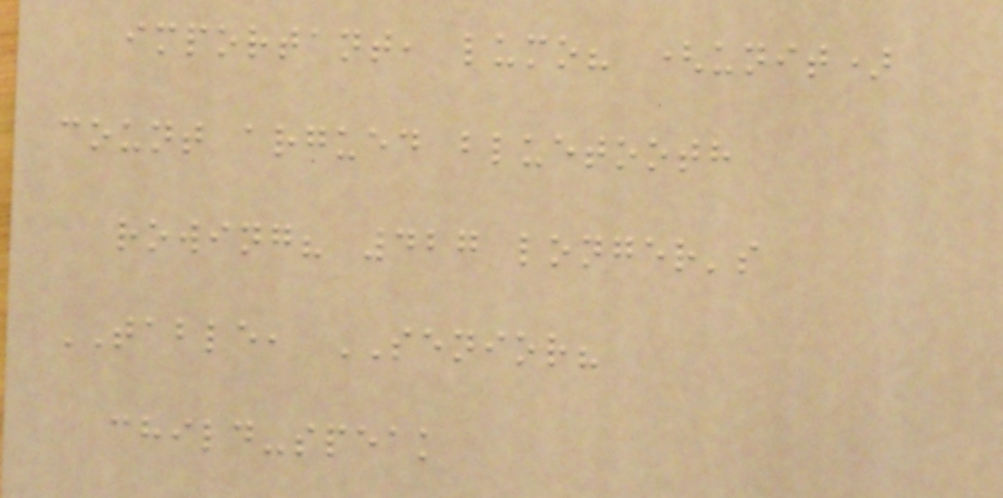important, lumo? (unit)
count argued bluetooth
rowing? 427 longer's
TABLE, SENIOR?
child-speak
